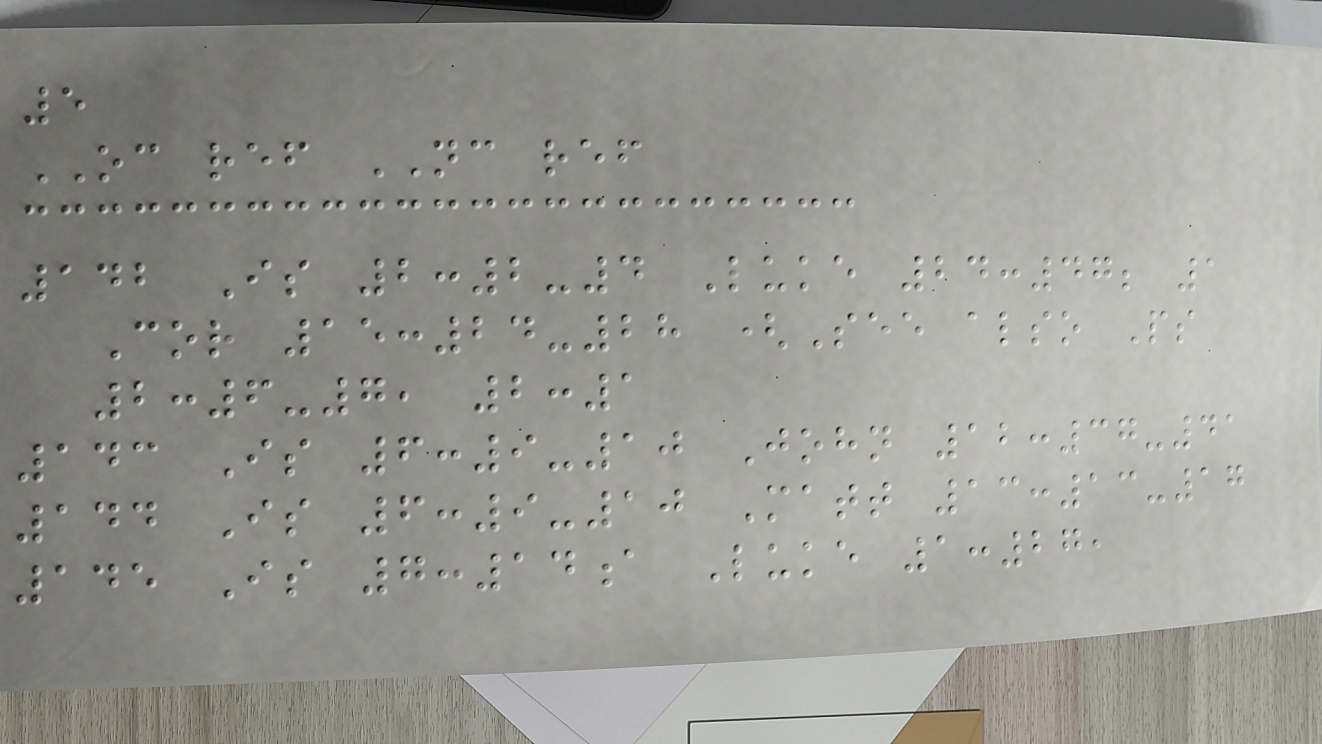5
OC ref NC ref
142 Is 2:2-4 Luke 24:47; 1
Cor 15:24-28 (See also Ps
2:6-7, 2:1
143 Is 6:9-10 John 12:37-41
144 Is 6:9-10 Matt 13:13-17
145 Is 7:14a Luke 1:27,
